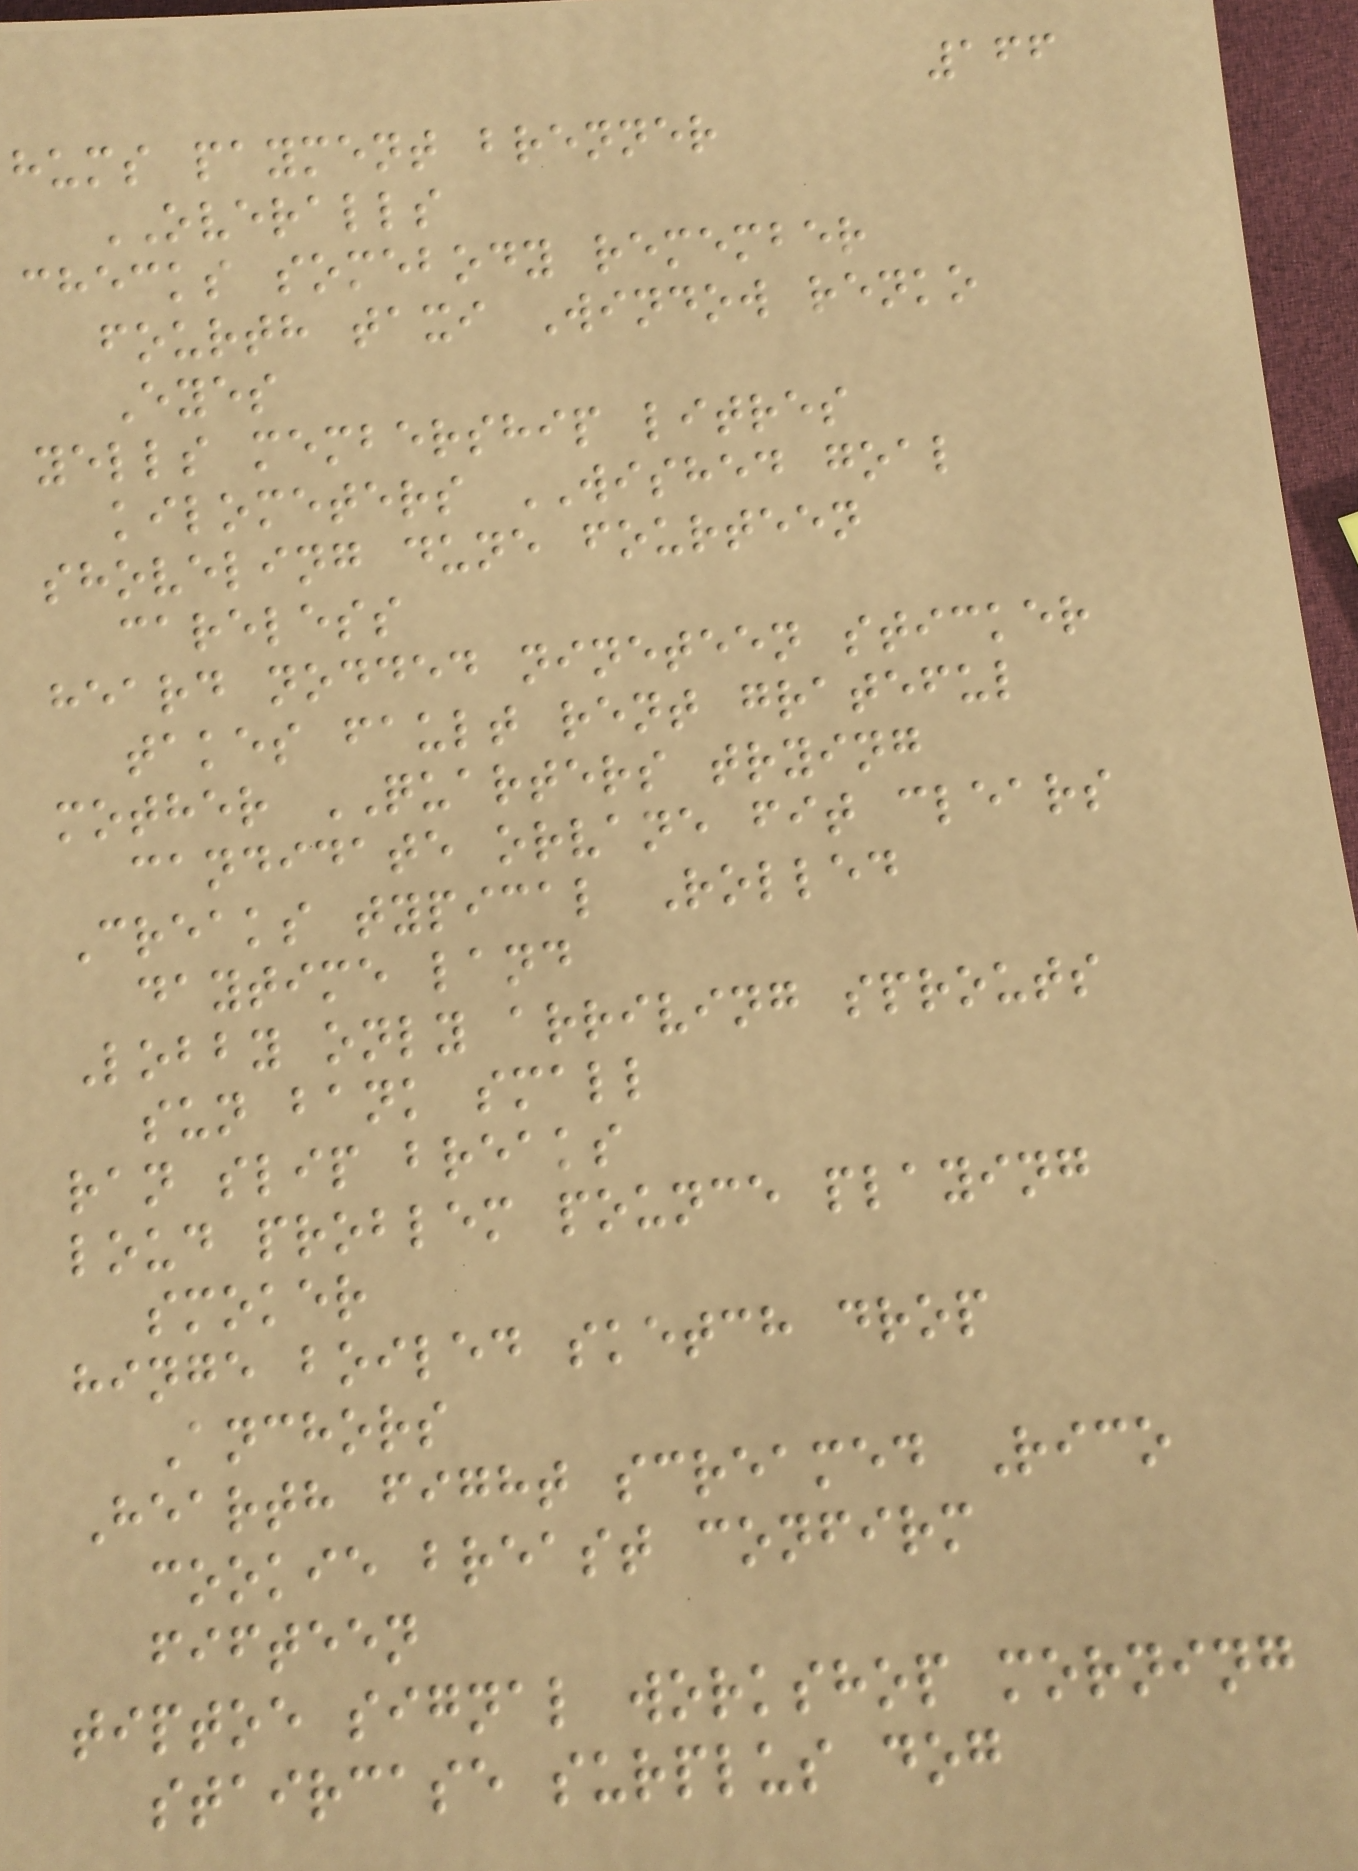166
hums payment brenner
OVERALLS
checks somebody remember
fourth taxi Window renko
Eyes
yells membership litres
kilometers WISHED goal
shoveling dune fourteen
careless
heard nodded nineteen sticker
takes fault rent grateful
mother QUARTERS trying
candidate orvane fit clears
Creaks typical Rolled
daytime land
Lobby only arriving sprouts
sun bank small
ran slip breaks
loud problem pounce playing
smoker
hinge boiled sketch drop
Anchors
Hearth fight screamed Rico
cookie breast confirm
fifteen
tiptoe signal workshop morning
staircase surplus dog
